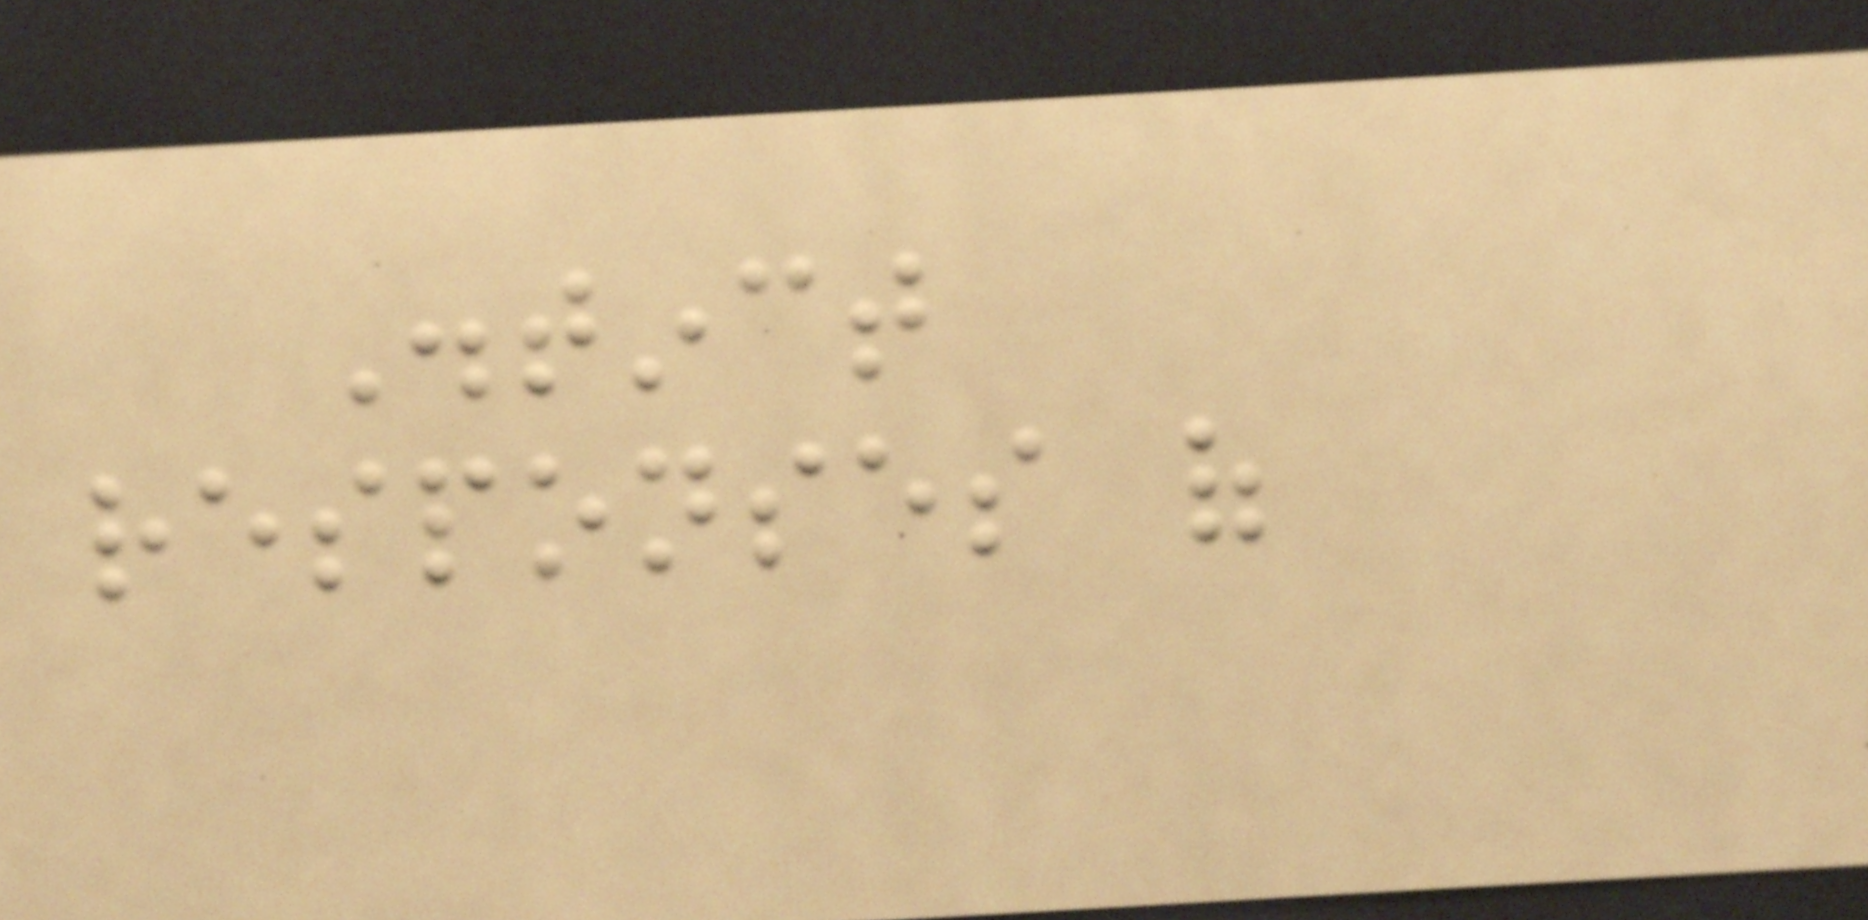Distinct
responses of
